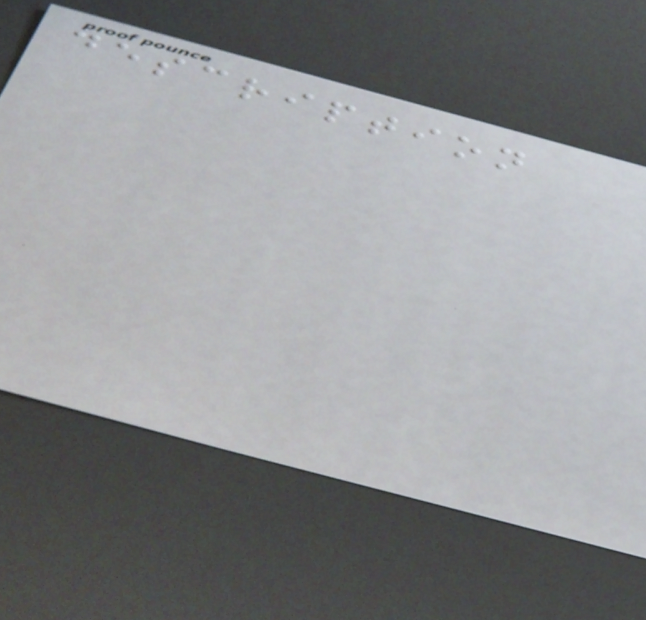description
